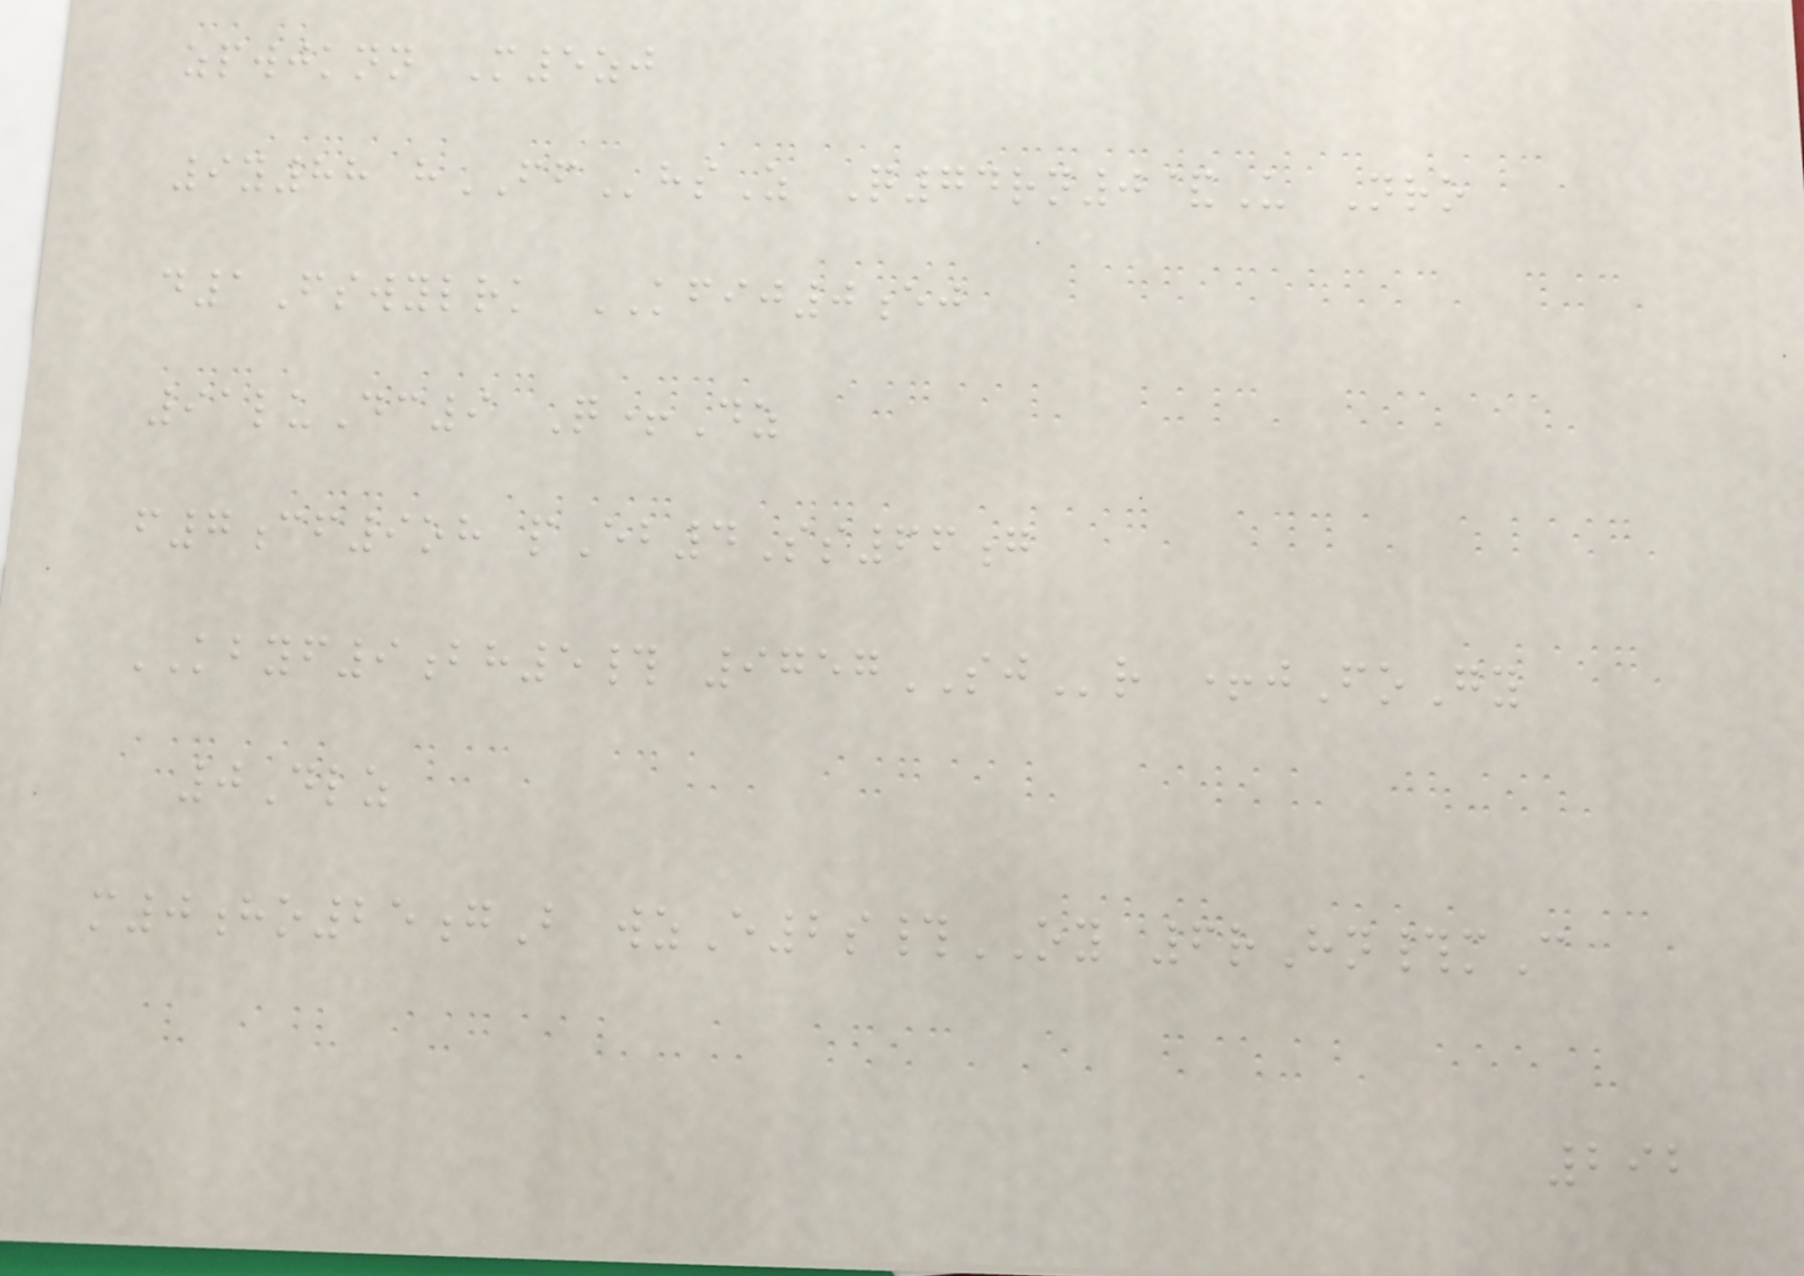zpwjknn M5zj
9y88 hFFhsZ Q74rn0&U Nro
d1Fswylrk KFIJ0ej
91luDc9 Q+Dz
f7cf9oh pEb4Ss66g
KBYF9bh5# 9757SJr +jFoGy
0Dlz
m0ho25gB wzE2s#OY 6rHn#mC
292
